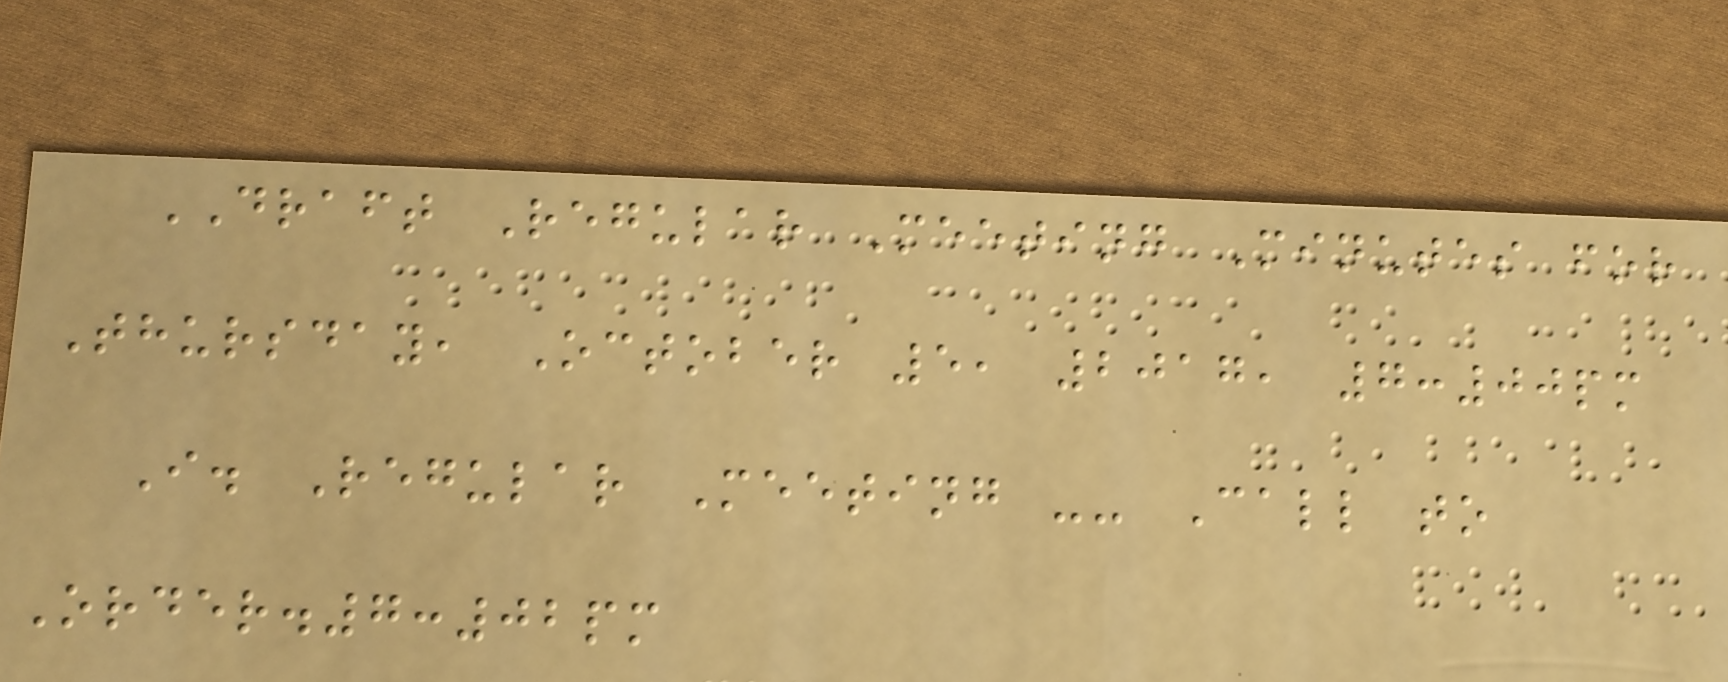DRAFT Regular Meeting Minutes for
Thursday, October 5, 2017, 7:00pm
I. Regular Meeting -- Call to
Order.7:02pm
